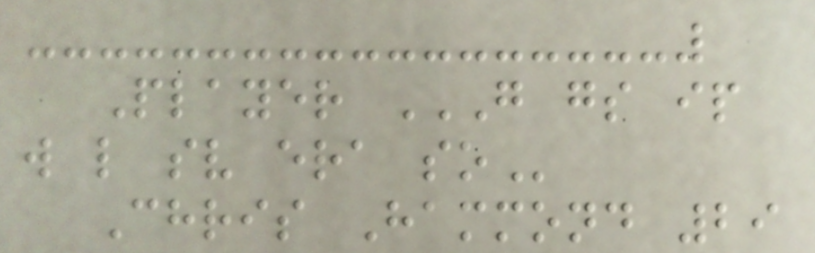Player G GS IP
W L SV ERA SO
Chris Hammond 29
